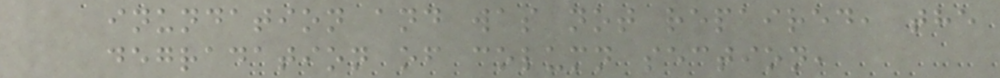inundation and was not repaired, the
degradation of column section,
